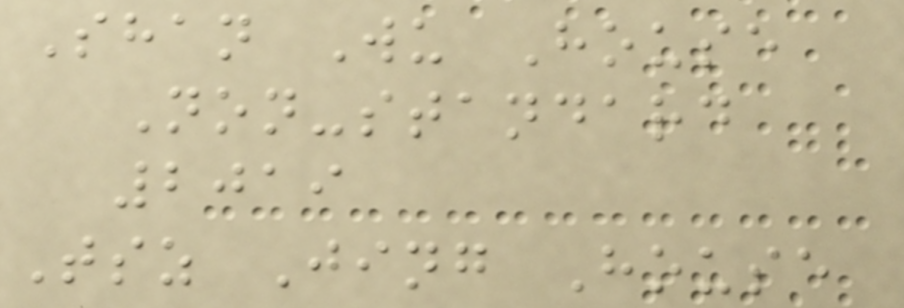Shan Wu House
Non-standard
2019
Tsz Jing House
